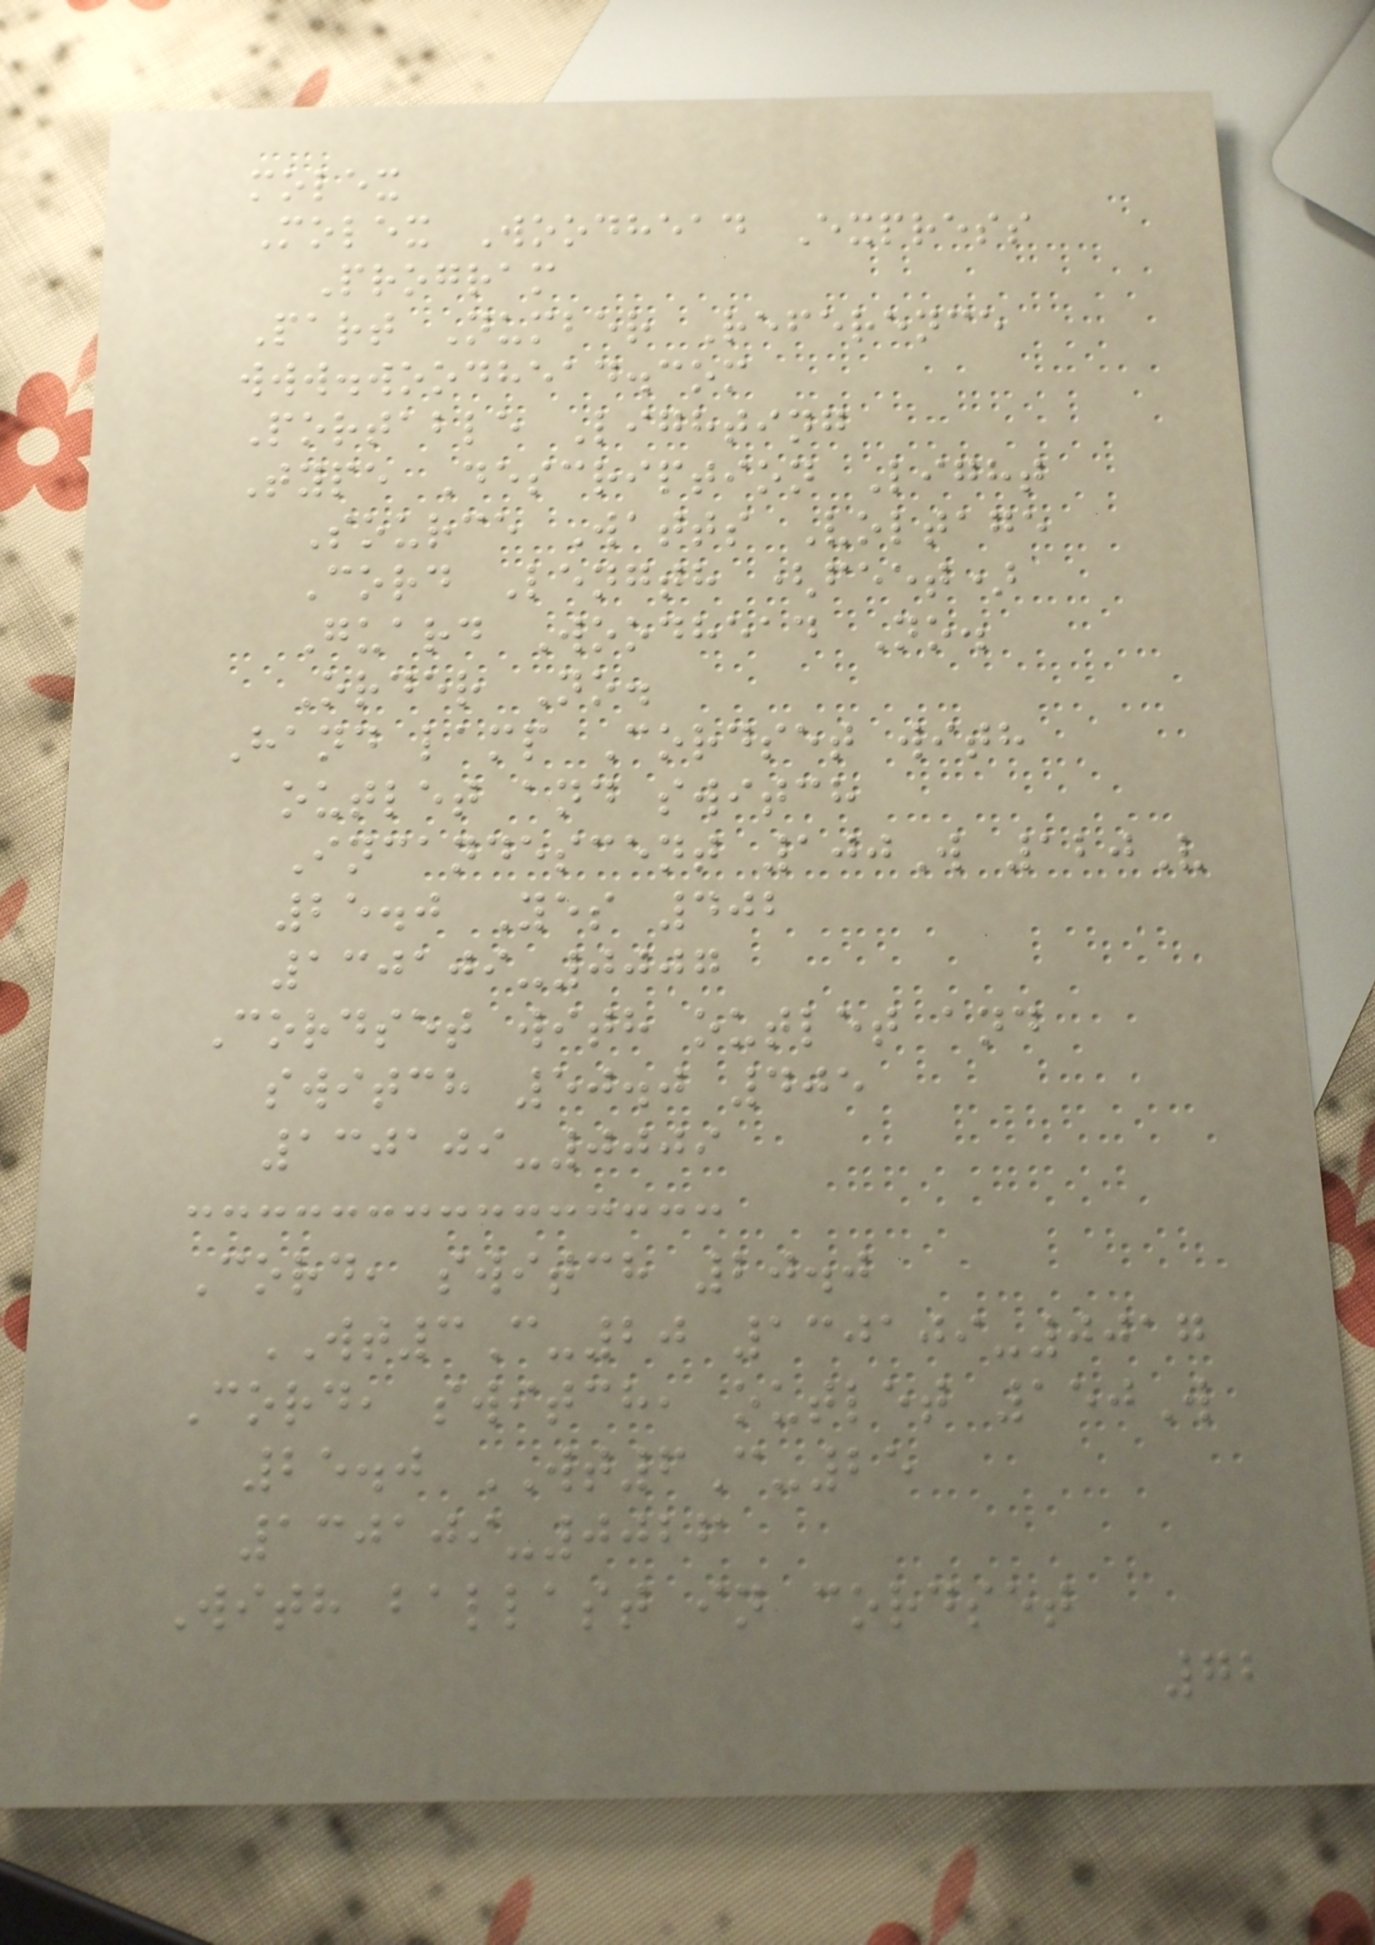molex
Molex Woodhead Express
Program
Part Number Reference
www.woodhead.com
Portable Lighting
Type Description Light
Source Watts Voltage
Cord Length (feet)
Guard Woodhead No.
Order No.
Hand lamp Cordset with
outlet and switch
Incandescent 100W 120V
25.0 Yes 402
130109-0007
Cordset with outlet and
switch 50.0 405
130109-0009
Cord, switch 20.0
WT3C-20 130109-0017
Cord, switch, outlet 150W
25.0 WT6C-25
130109-0026
With ballast in cordset
72
